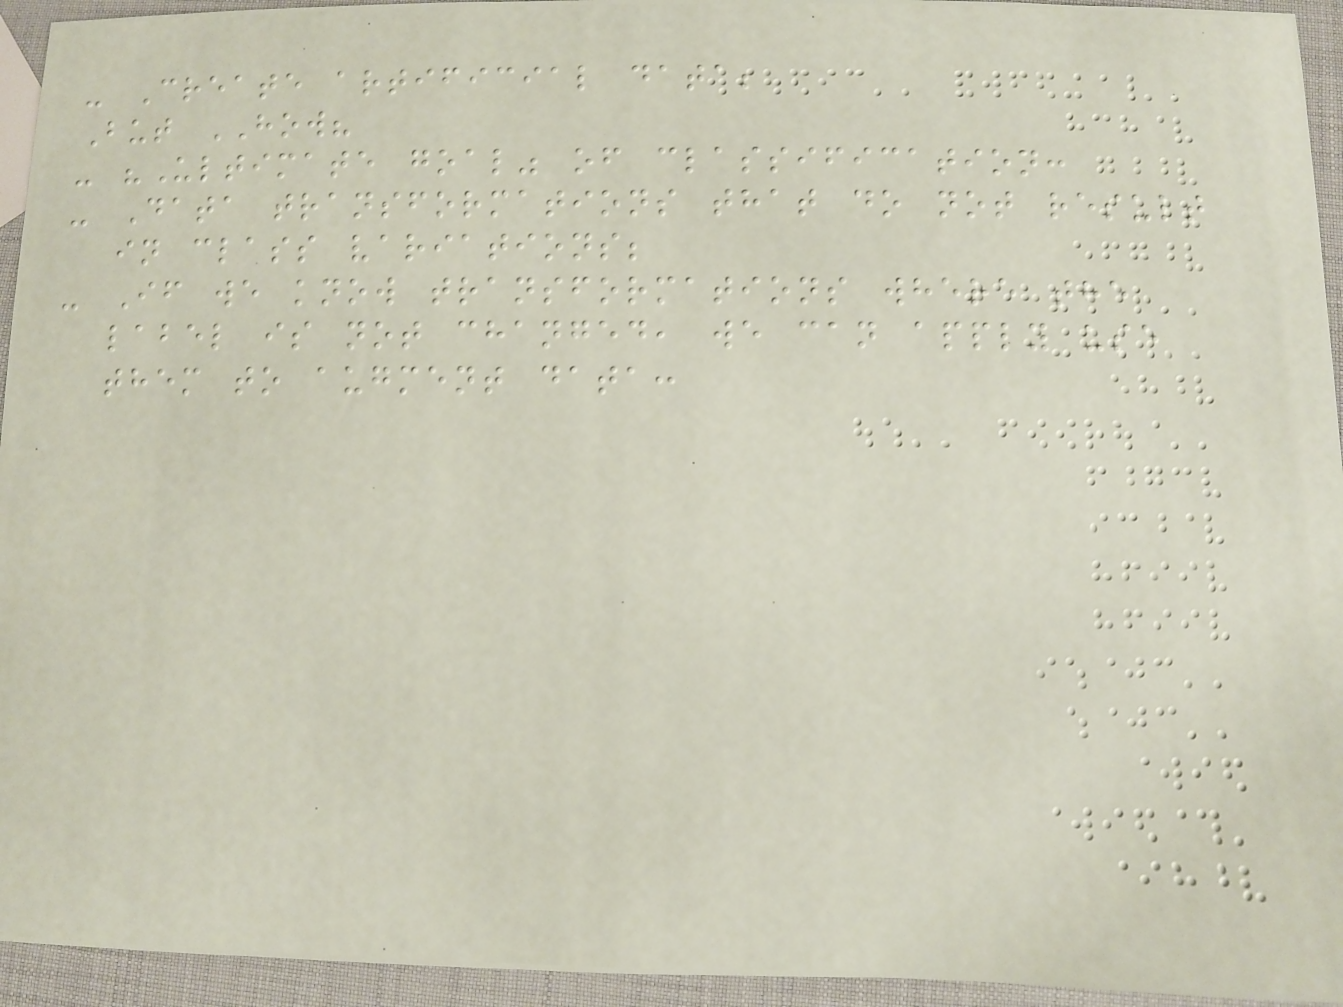- Create artificial data;
But HOW?
- "Ultimate goal" of classification:
- Data transformations that do not result
in class variations;
- If we know transformations where the
label is not changed, we can apply use
them to augment data:
